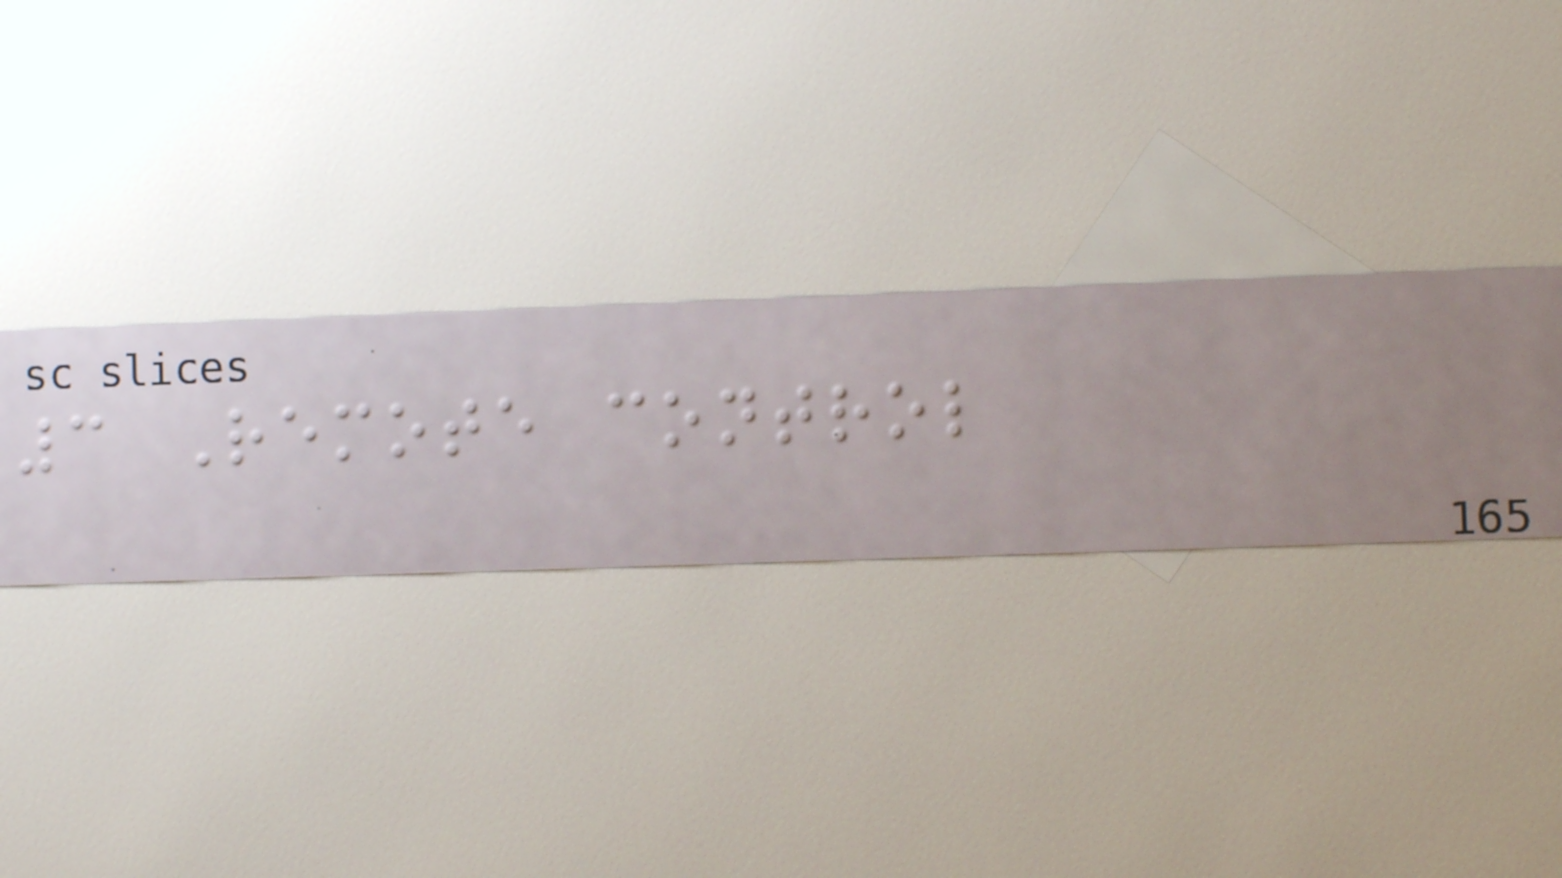3 Remote control
